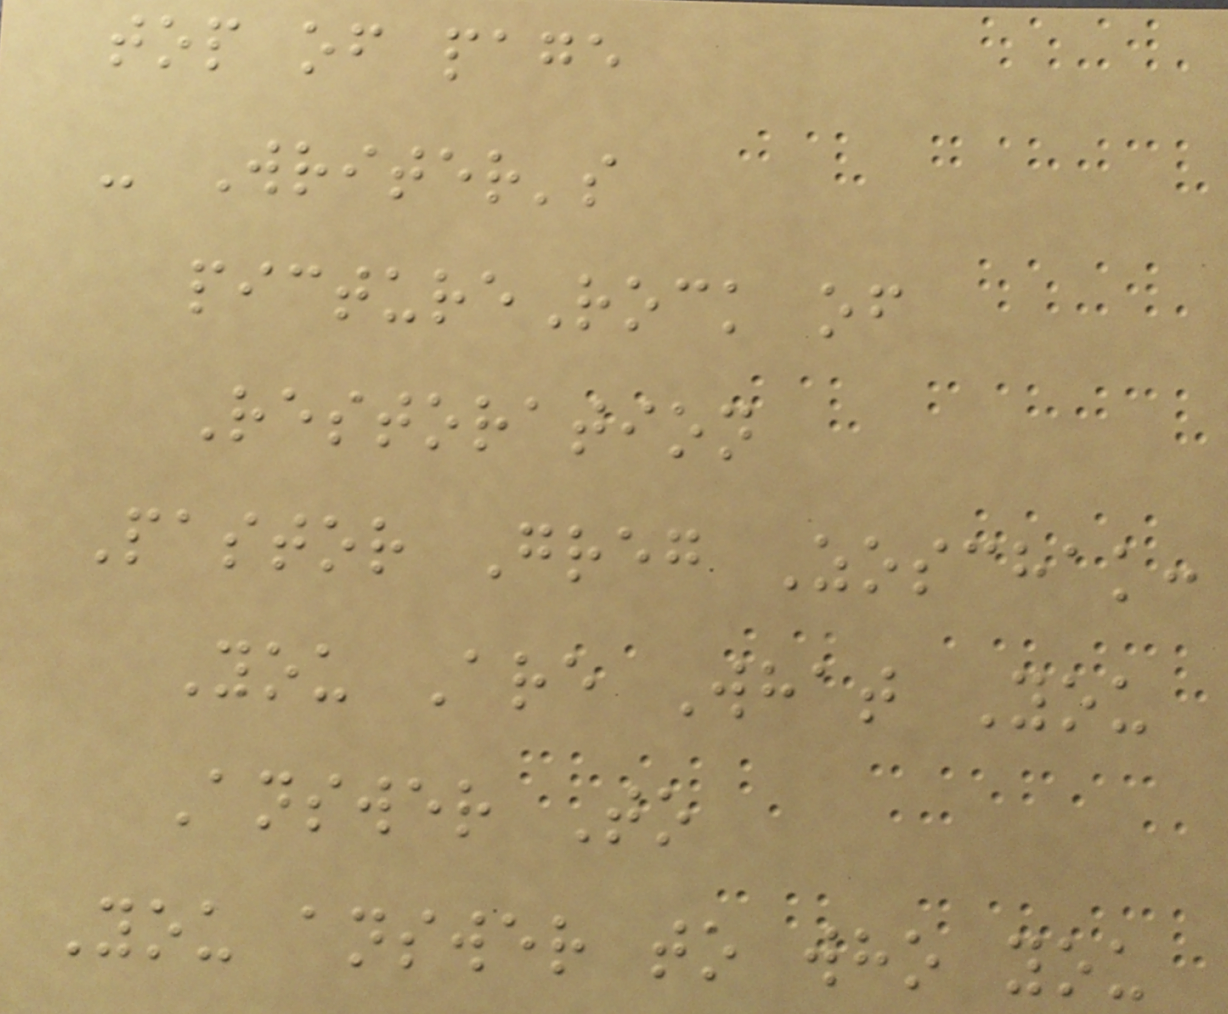top of page
- Writer's
pictureRock of
Restoration
Pastor Greg Zoschak:
You Are What You
Answer To
You answer to who you
